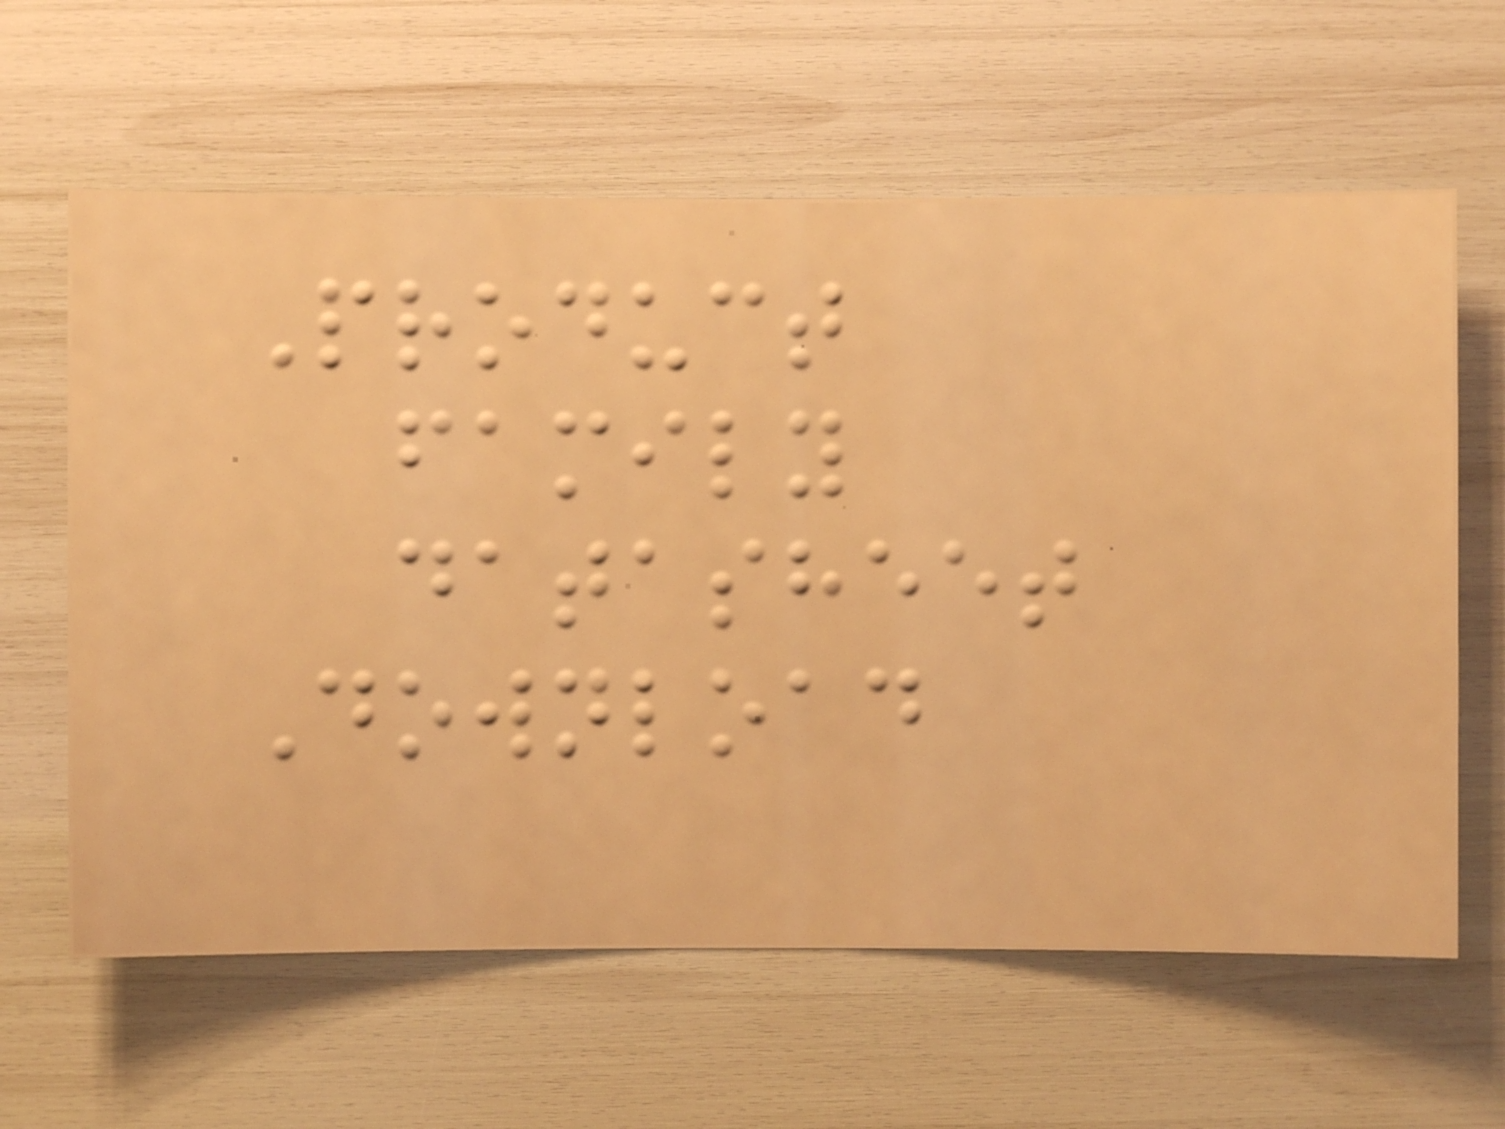Product
family
datasheet
Download
